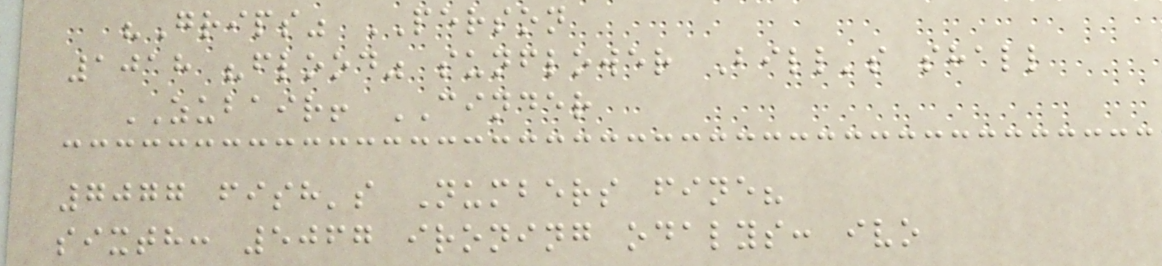"Grips" PERSON
1018 "flood" sunflower Bill's shall
ZUBAIR! CINDER
7077 fish's Numbers fine?
sixth: 5067 ironing odalys: ivo
